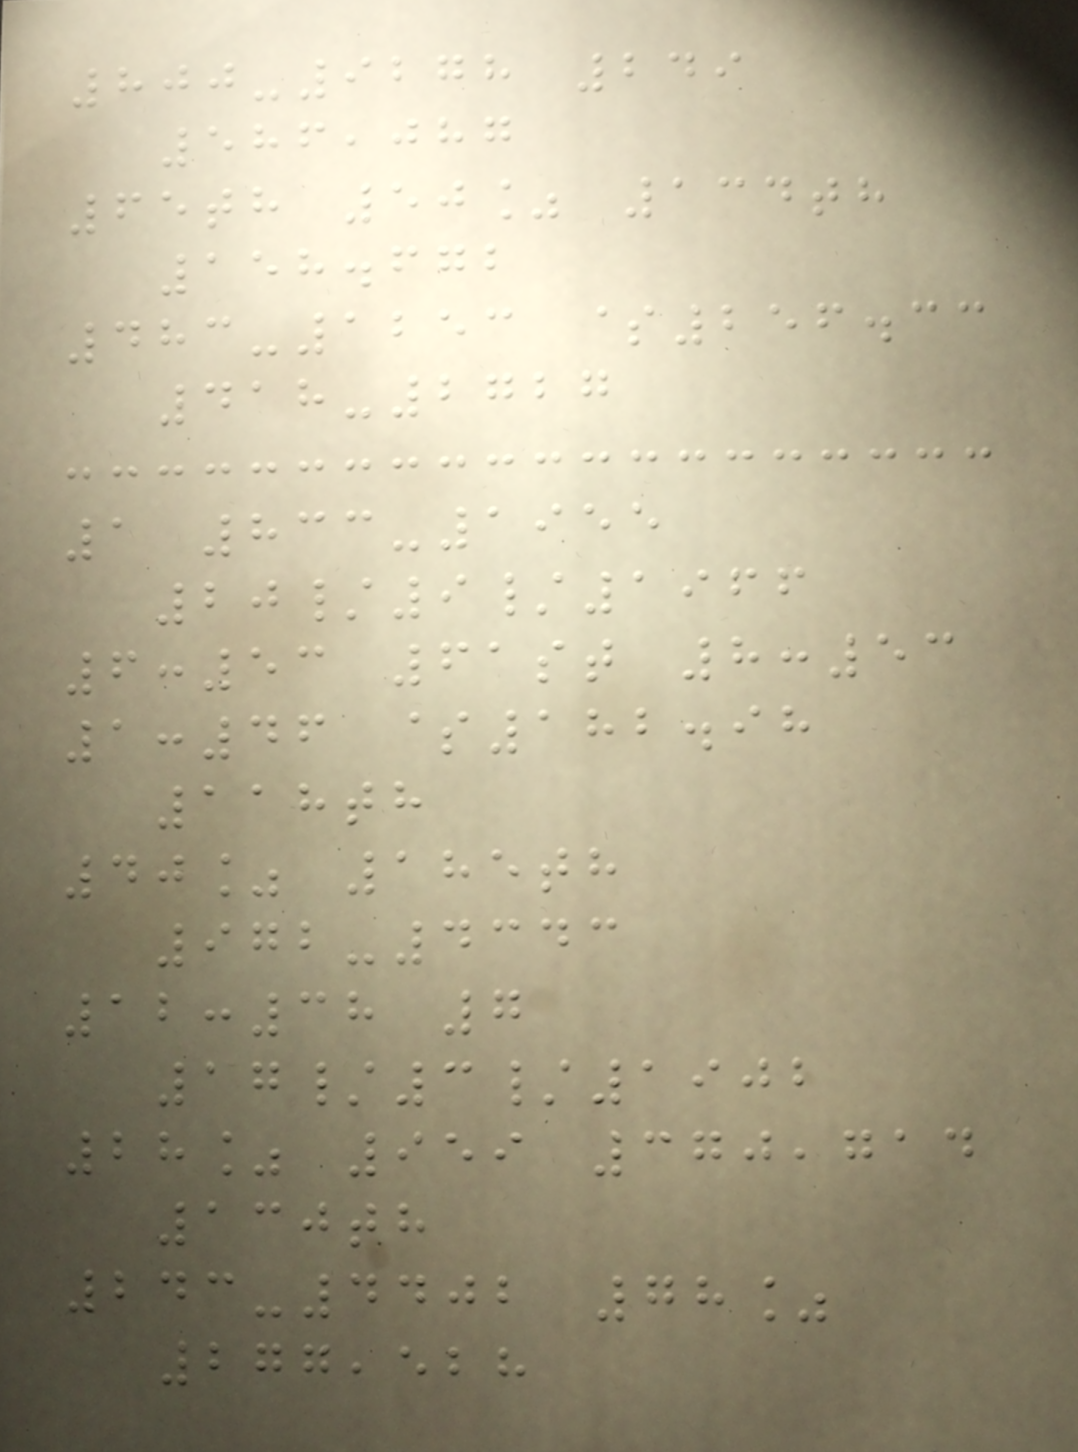800-9278 249
586,087
65th 50% 134th
158.672
483-1253 $256.33
418-2727
1 833-1955
20/9/1966
6:53 61st 8:53
1:46 $182.98
118th
40% 185th
972-4343
12:38 7
17/3/1902
28% 959 370,714
130th
243-4402 78%
277,528
